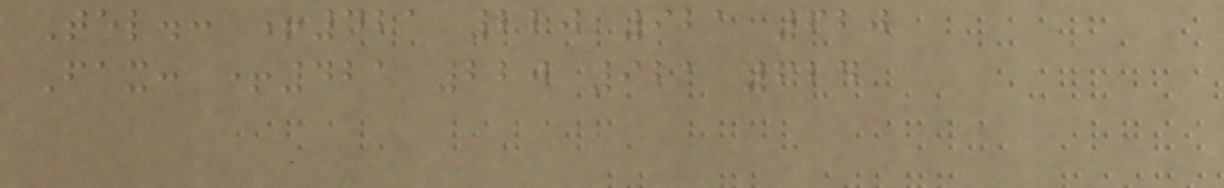Tel.: +421 220 921 620
Fax: +421 220 921 624
